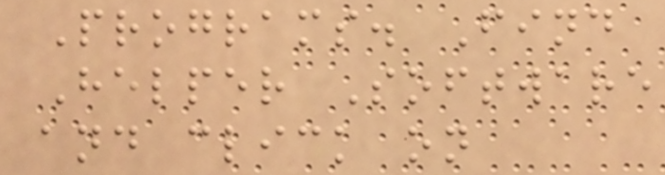Programs. Find
Helper Software
and click on
